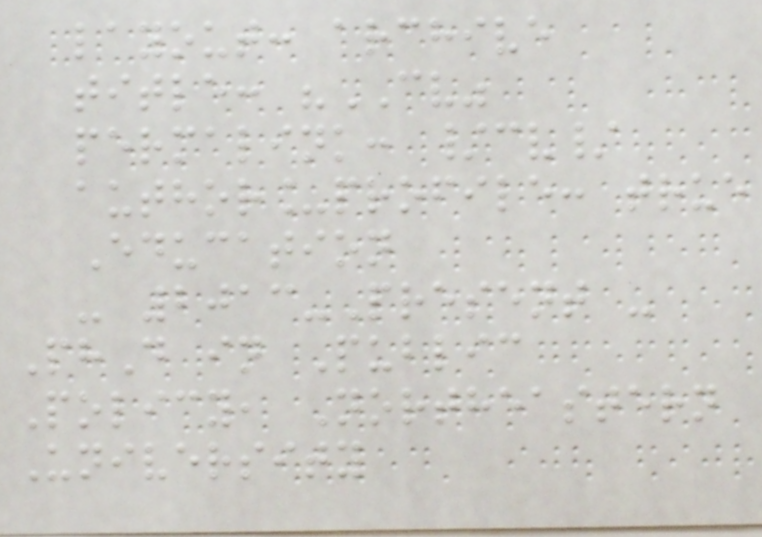layout: archive
title: "CV"
permalink: /cv/
author_profile: true
Education
- 2013-Present -
PhD in Public
Policy, Northeastern
University
